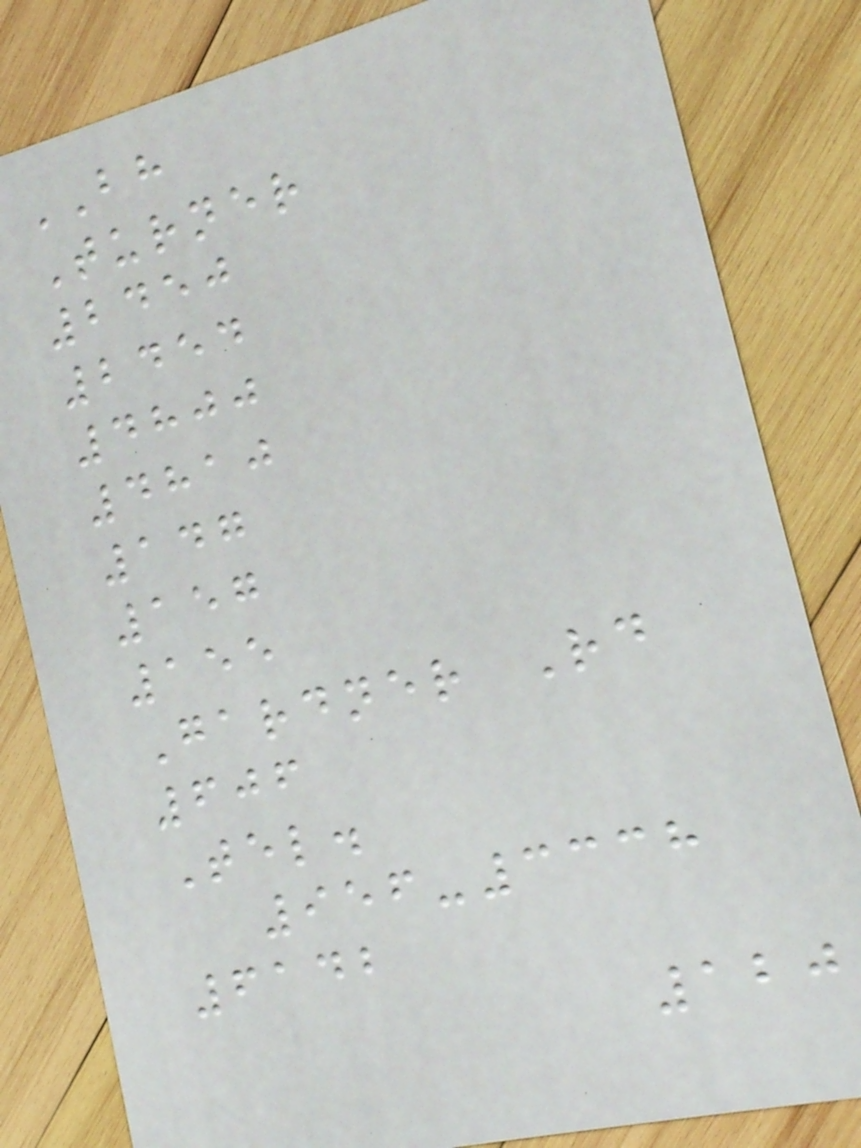BH
Turner
2450
2454
4800
4810
147
157
155
Gardner Rd
606
Tel.
956-3338
6142
120
